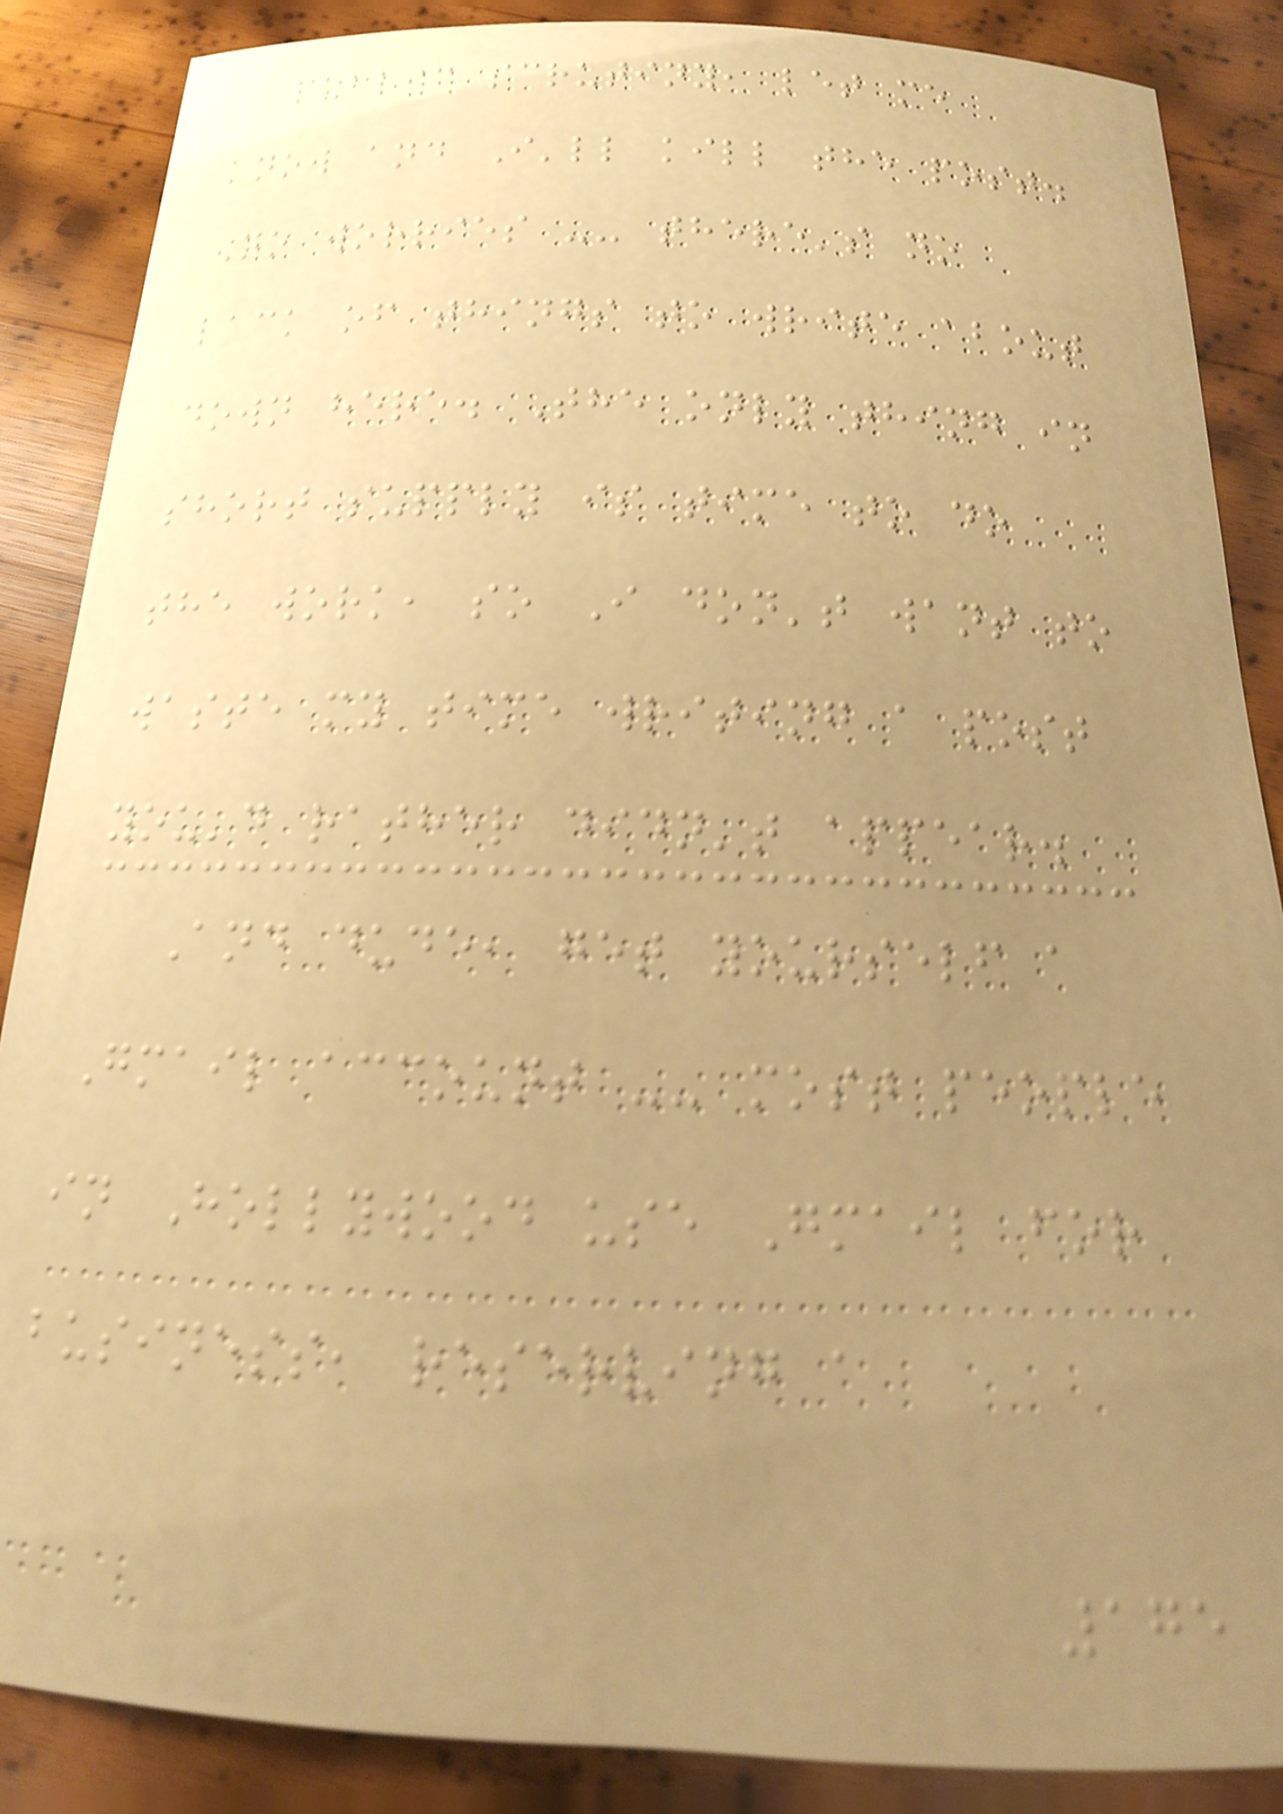public scrutiny, let me
know and I'll kill the post.
No worries -- there's no
lack of things to write about
down here. The only thing in
short supply is time to do
the work, so I don't want to
waste my time writing a post
you'd rather didn't appear.
And dude, get yourself a
Gmail account -- most people
in Hollywood use Gmail for
business, reserving a
175
